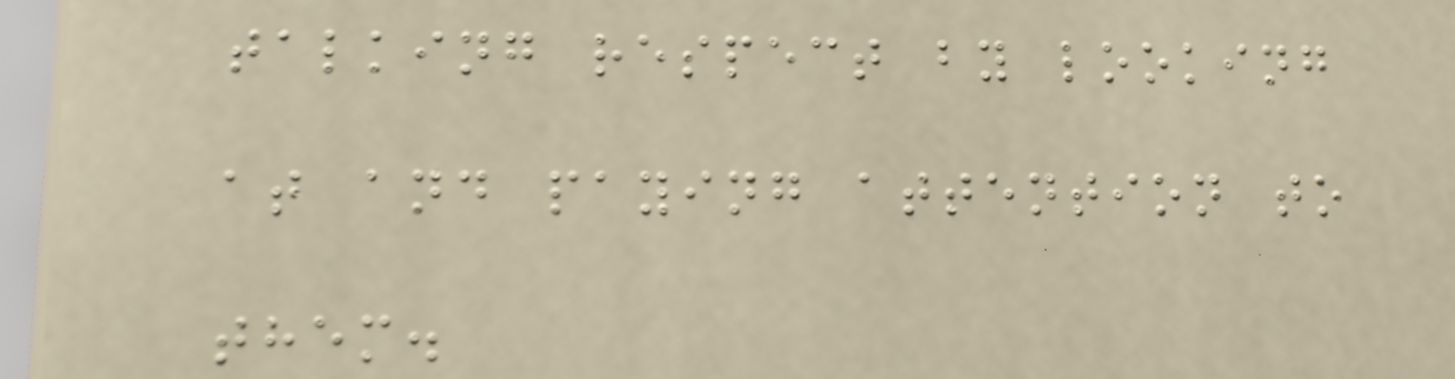talking respect by looking
at and paying attention to
them.
